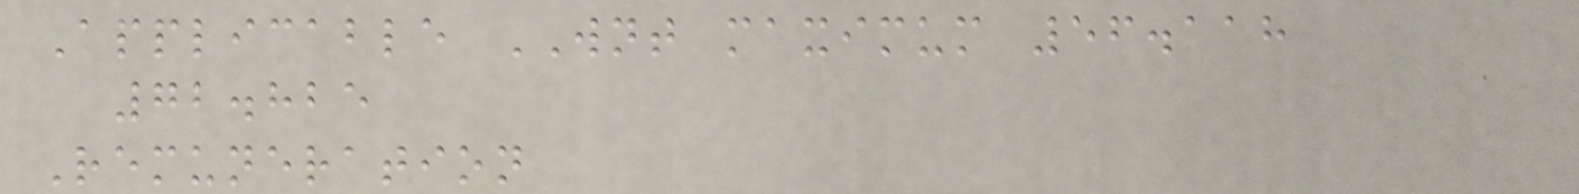Applicable WNT maximum 56.118
72.825
Remuneration
